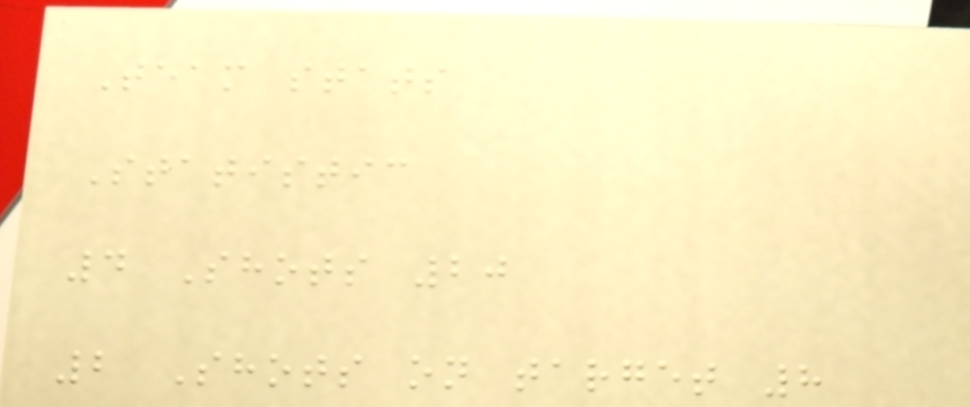Team stats
Statistic
4 Shots 20
2 Shots on target 8
